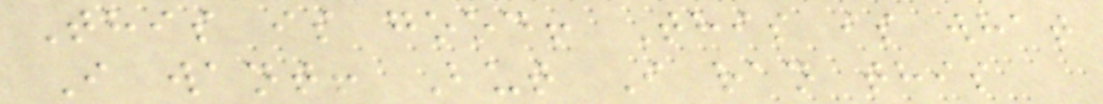This is good! This is what
I want! But I ran this
